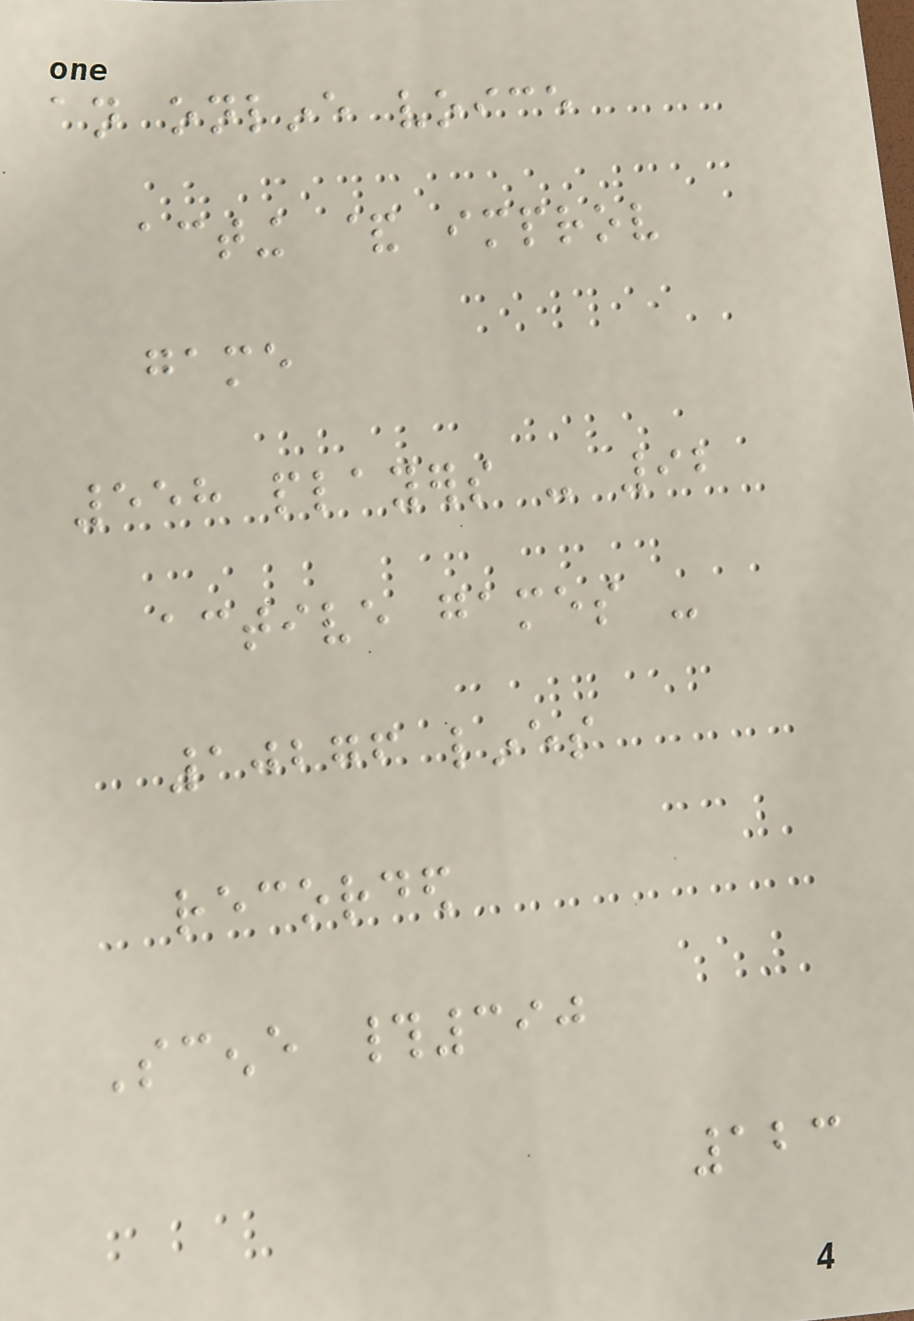an online voice
acting & improv
game
558 players - 92
active games -
10276 lines
recorded
Scene #390
123
